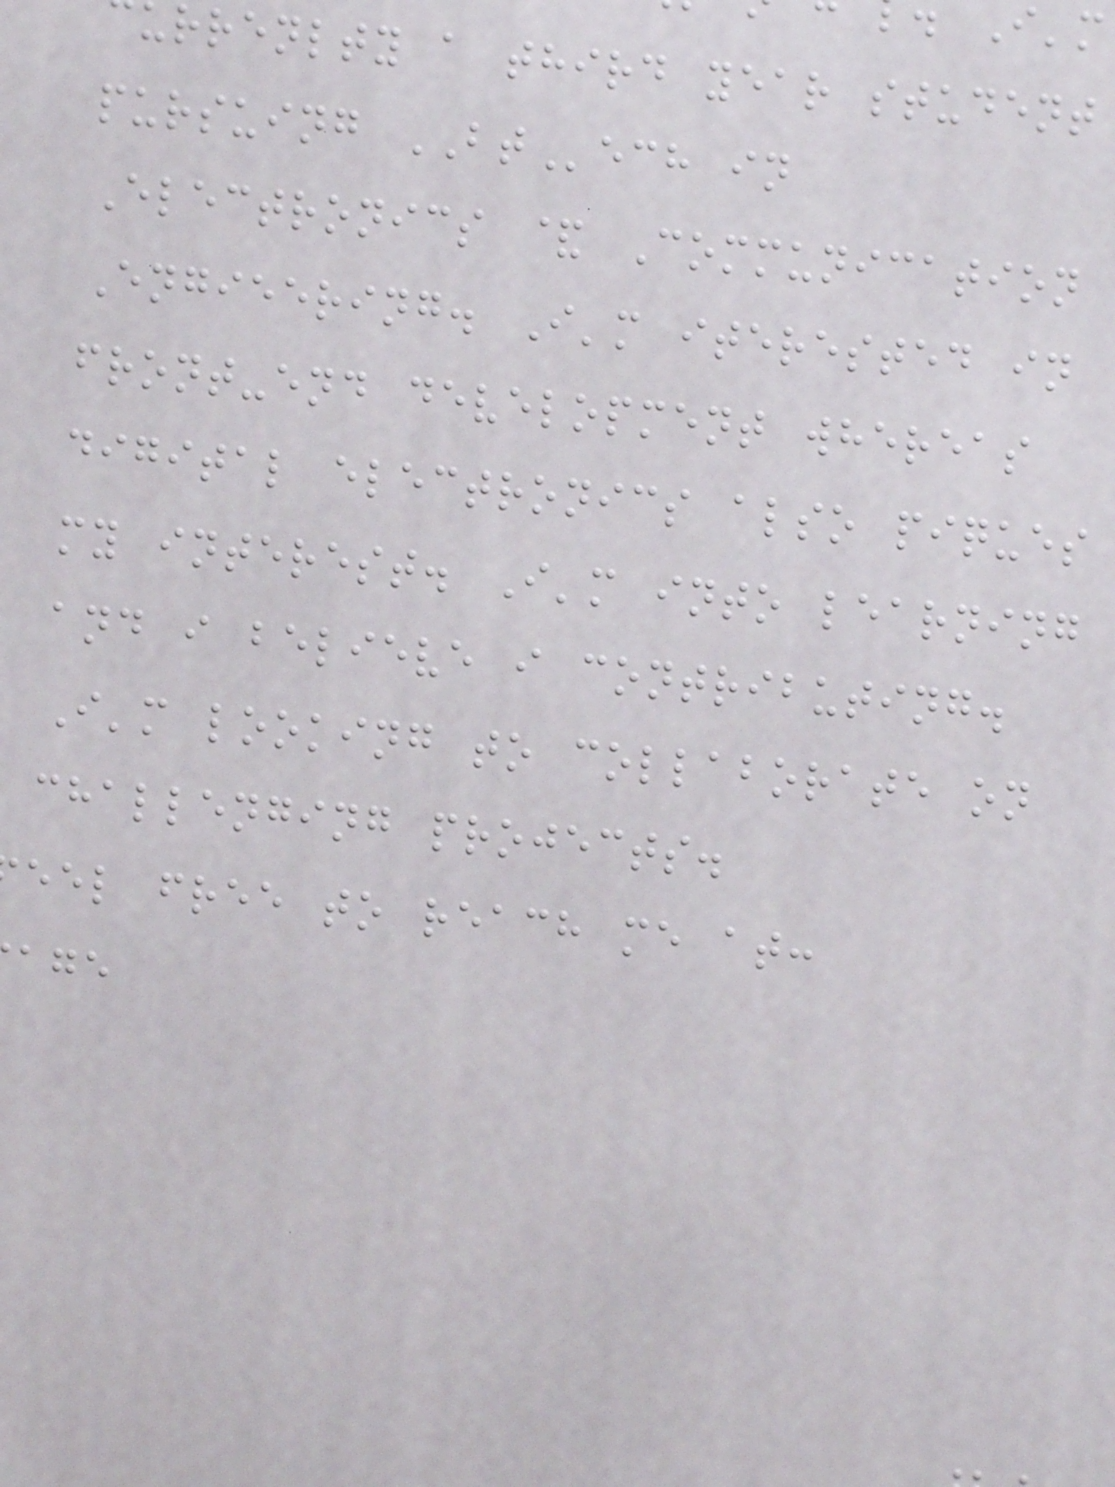rrenlty a third year student
pursuing BTech in
Electronics & Communication
Engieering. I'm iterested in
front-end development whereas
digital electronics also piques
my interest. I'm into learning
and i believe i contributing.
I'm looking to collaborate on
challenging projects.
eel free to reach me at:
